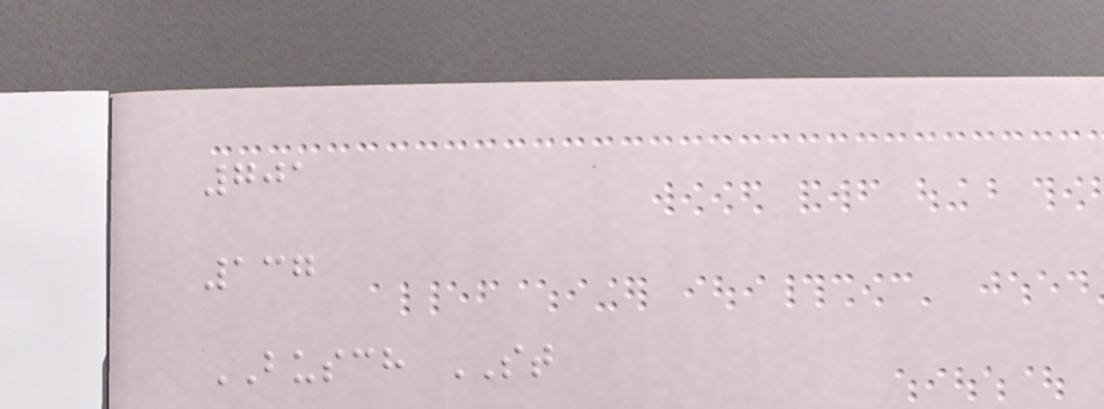701
137
BUSCH ST
